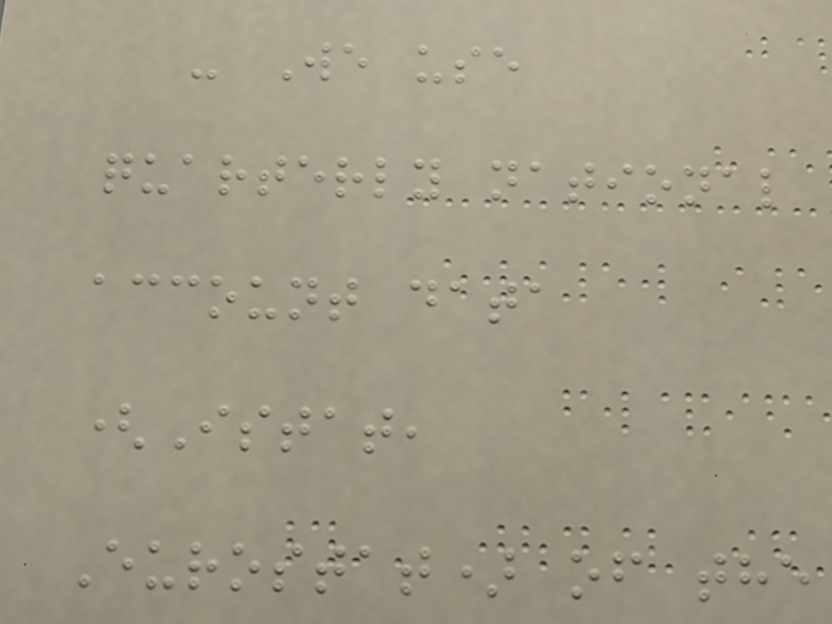- We use
quarterly national
account data
(Istat,
Eurostat) of the
